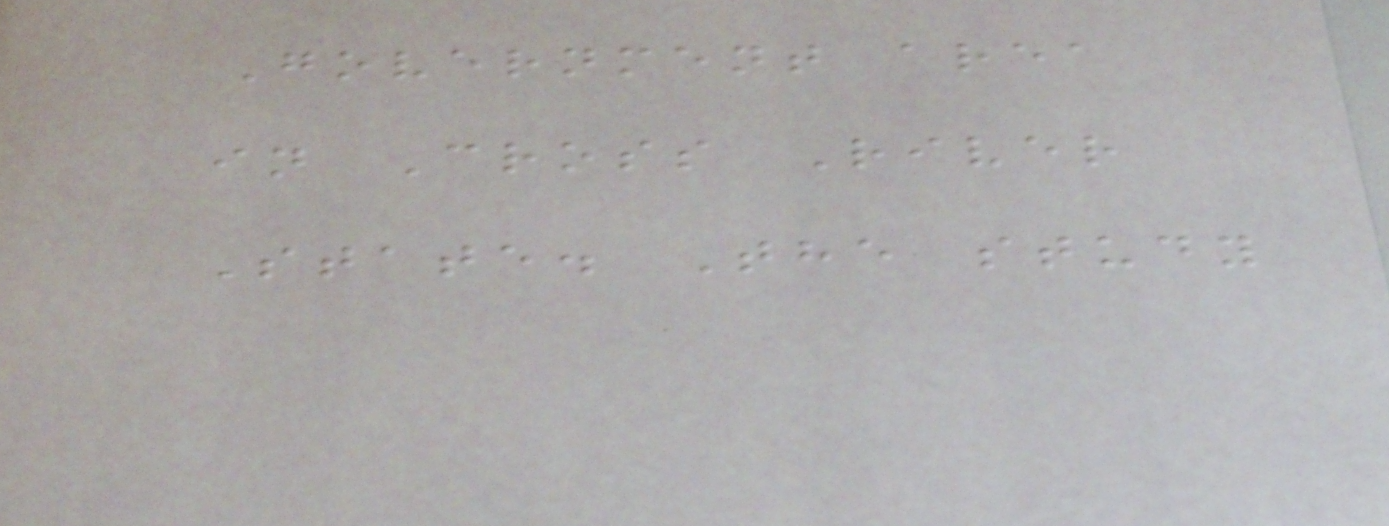Government area
in Cross River
State. The study
